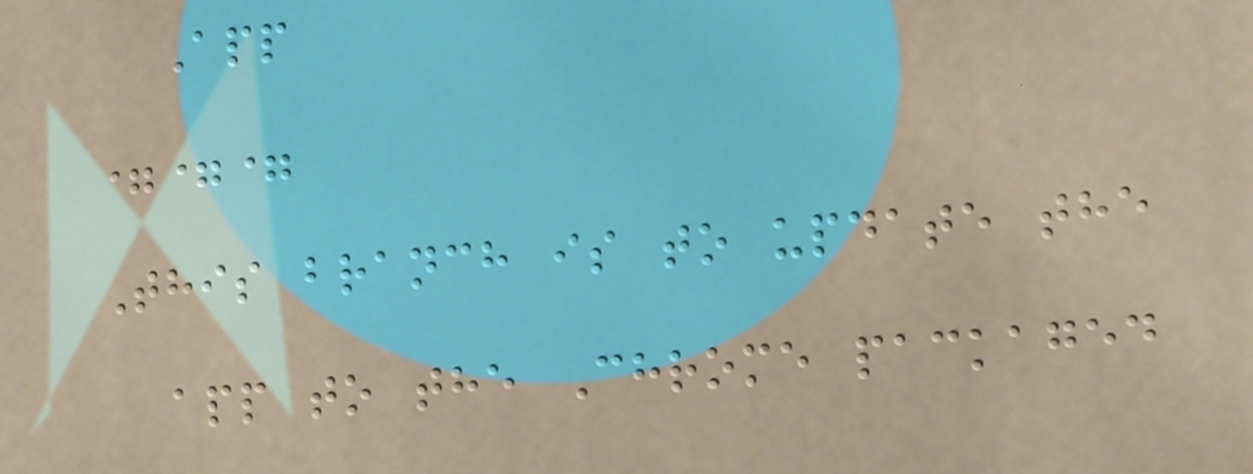App
===
This branch is to update the
app to the Chrome packaged
